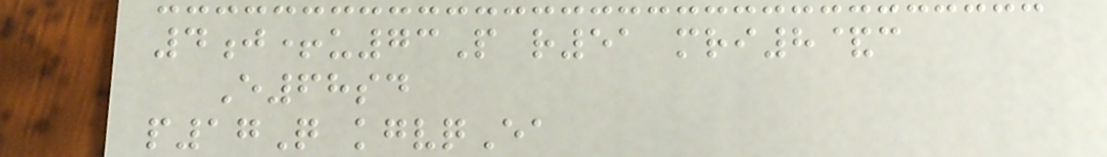4j+u73P r51 mri8&c
E68sd
p17Q kgvqEa
